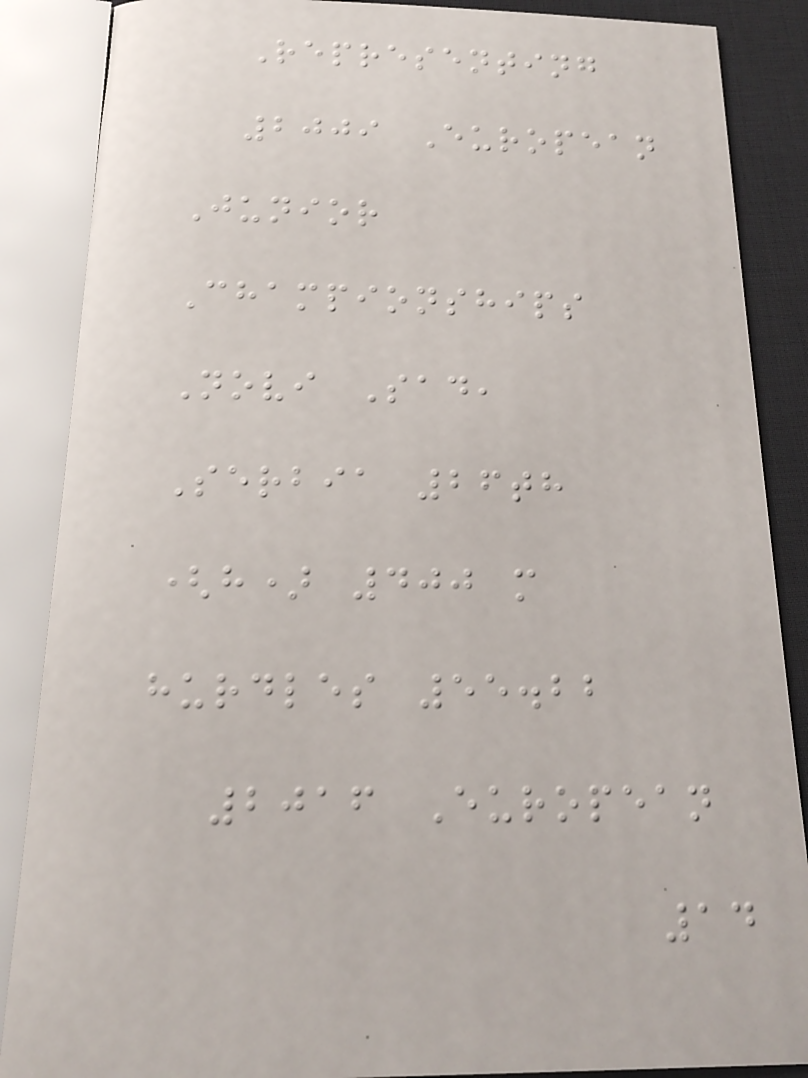Representing
2009 European
Junior
Championships
Novi Sad,
Serbia 26th
(h) 400 m
hurdles 55.22
2016 European
14
